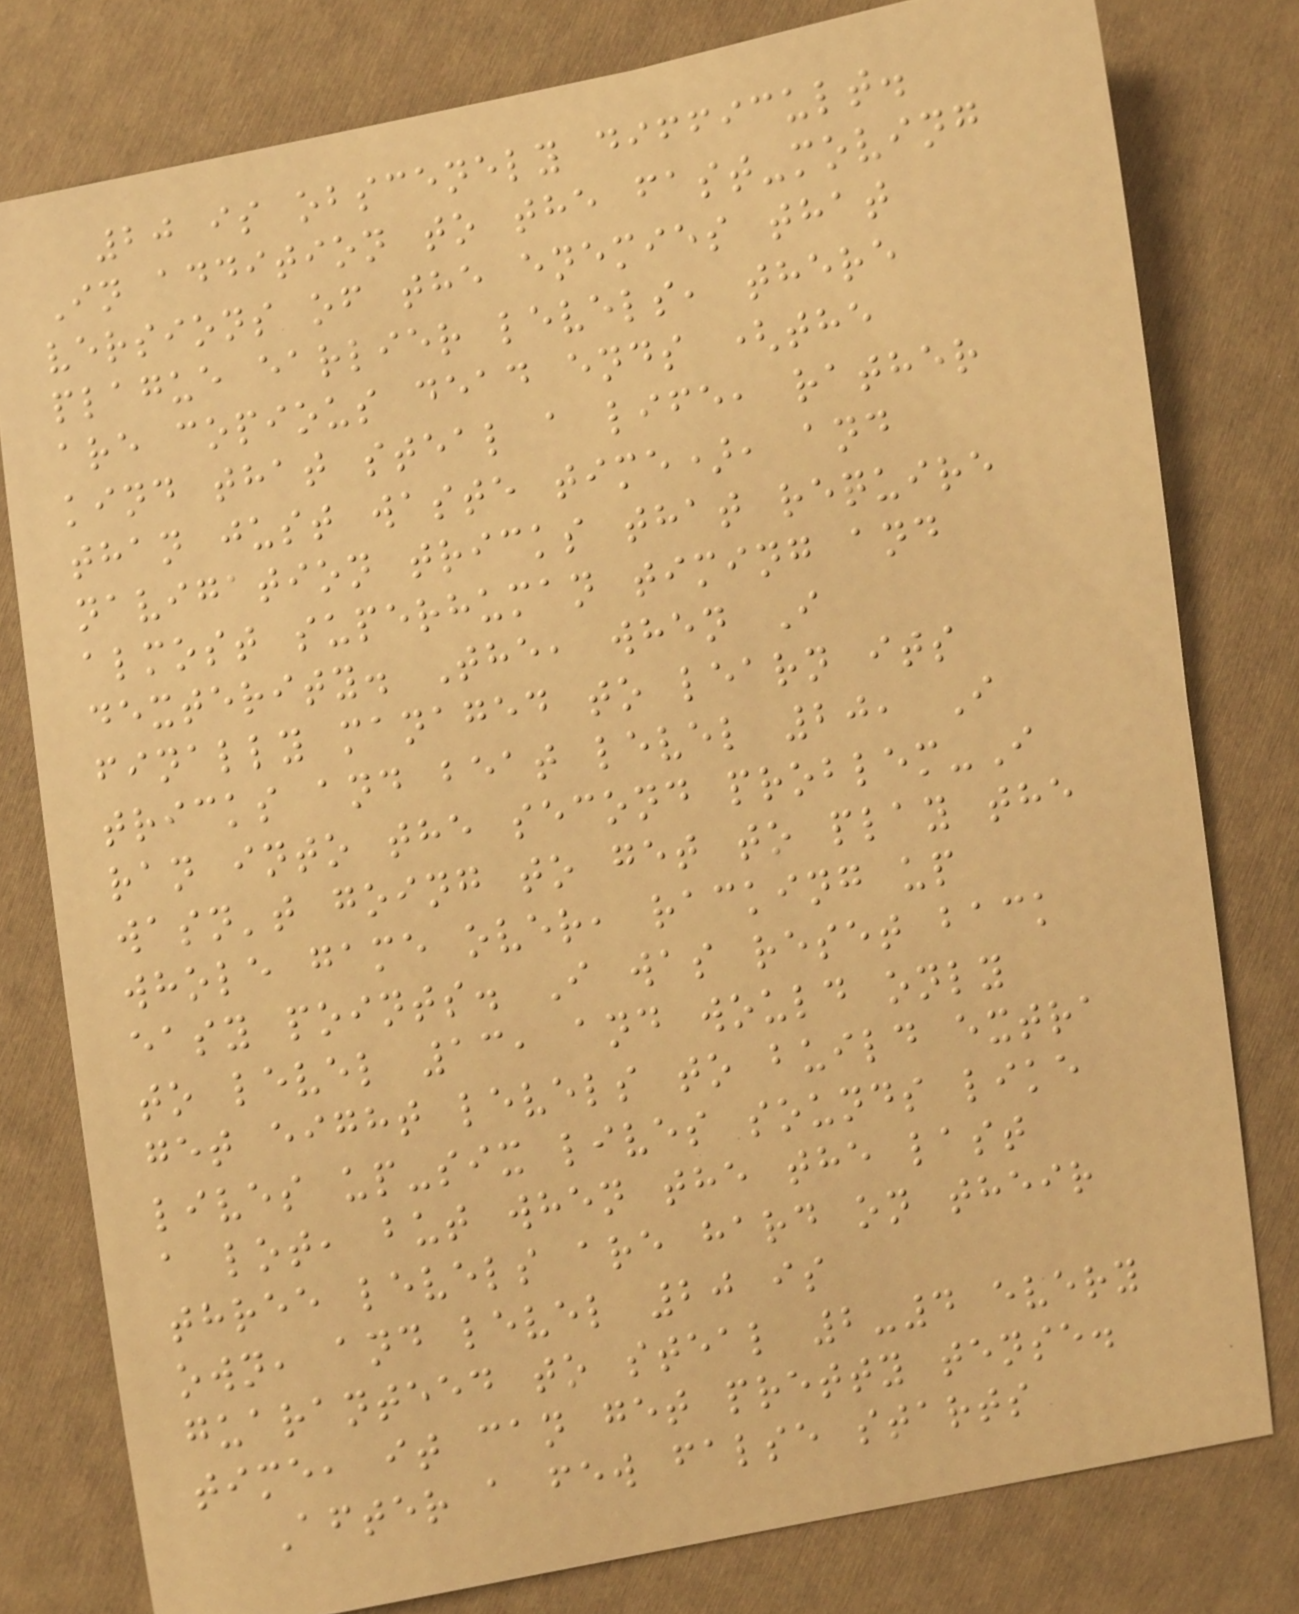20 is obscenely difficult.
In addition to the fast-moving
versions of the enemies that
plague earlier levels, there
are copious dead ends (the
kind that steal a life, rather
than just waste time), and
navigation tricks that require
almost superhuman timing and
dexterity. The, when I
finally managed to learn its
tricks and beat level 20, I
ran into the second problem-I
wasn't going to get to play the
whole game over, racking up
easy points. I was reset back
to level 13, and would only
get eight levels to build extra
lives up-six lives sounds like
a lot, but when the the last
three levels are hard on their
own, and level 20 is
guaranteed to steal 2-4 every
time, it can get pretty tense.
After a few false starts
